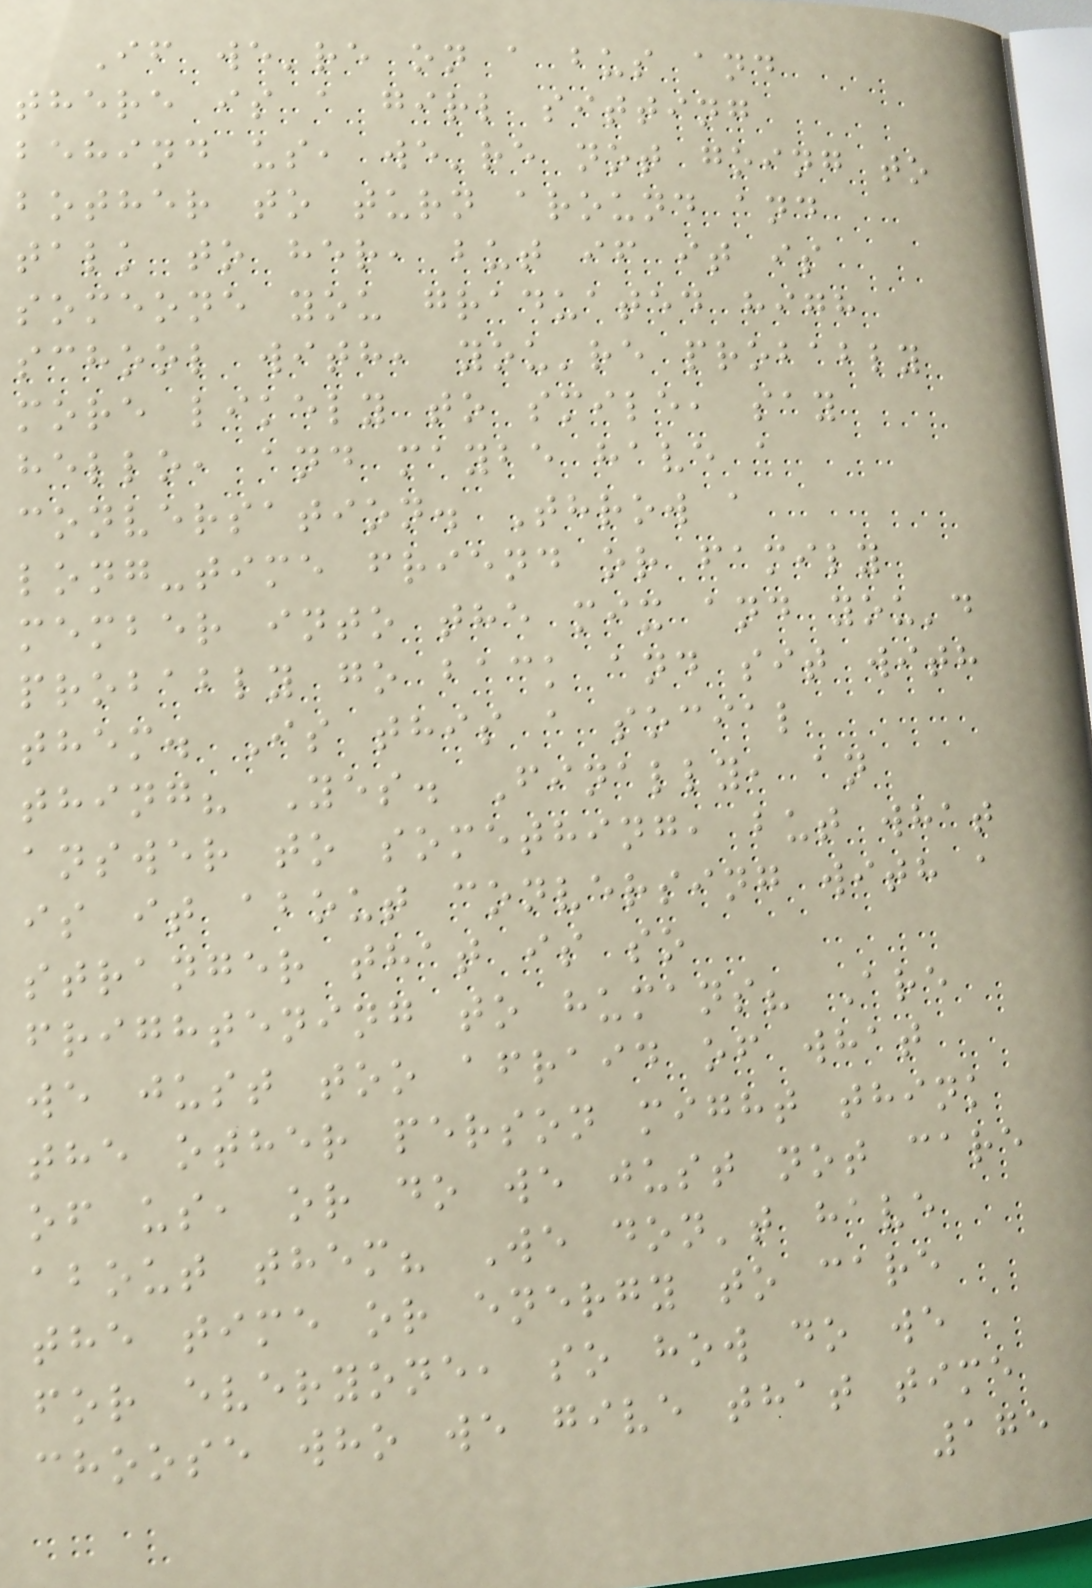If we're on a bus and
there is a girl sitting
behind us, we're not going to
bother to turn around and
talk to her, but if it is
someone you graduated high
school with, you're probably
more likely to smile, say
hello, and maybe have a
conversation. Throw a
long-time friend or family
member into the mix and you'd
probably go back and sit with
them. Is this a social
thing? Yes. Finally, an
answer to something, but what
is it about conversing with a
stranger that is so
frightening to humans? Are
we just too afraid of what
the other person might think
of us, or do we just not care
about them? We don't have
the time or energy to care
for everyone, so how do we
choose who we give that time
175
